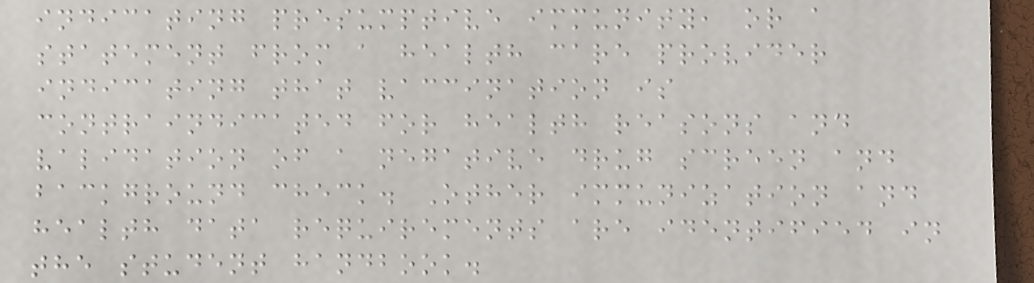indicating presumptive immunity, or a
statement from a health care provider
indicating that vaccination is
contraindicated for health reasons and
validation of a negative drug screen and
background check. Other immunization and
health data requirements are identified in
the student handbook.
